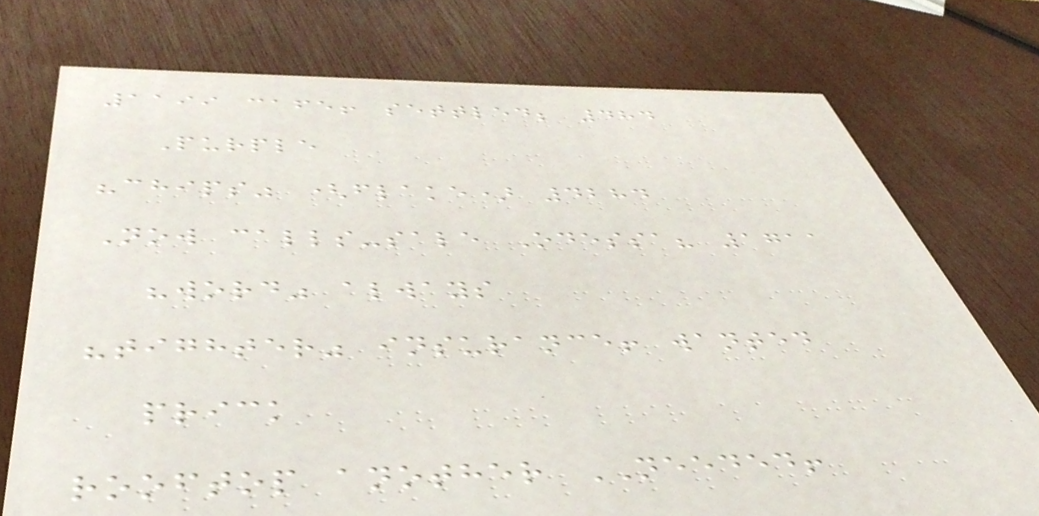1199 cafe! settled; 484
Purple
"chips" (flake) 4284
Now calls-sale Odessa? 1711
"word" always
"tighter" insurance! wanted
prick
rooftop another NEEDED!
